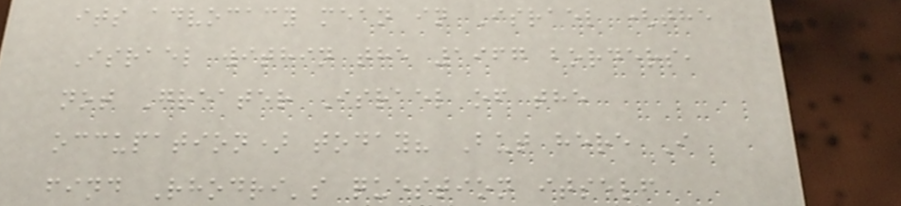its advocacy mean in Israel (the
Israel within the 1967 borders,
not Greater Israel of the
occupation) today? But here I
find Rhodri's question itself
